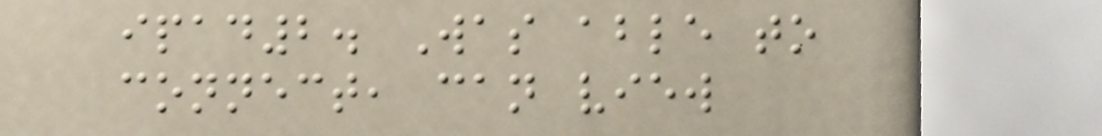ipad2. Was able to
connect, can view
